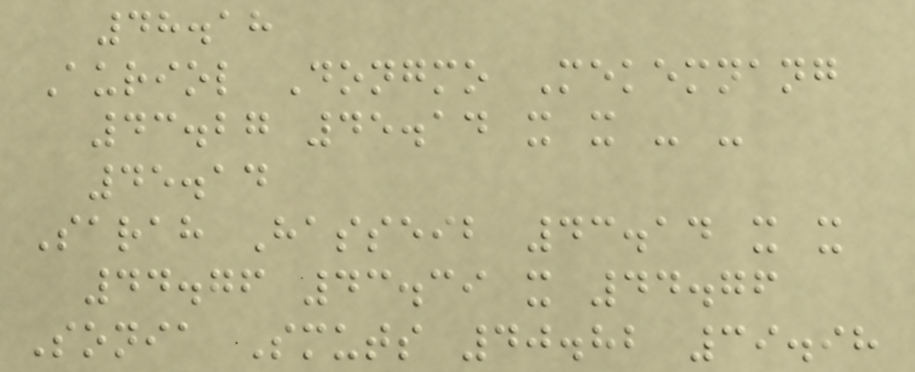48.18
Auriol Dongmo Mekemnang
43.27 45.14 x x - -
45.14
Sarah Hasseib 43.14 x x
44.76 43.39 x 44.76
Sonia Smuts 40.82 39.98
